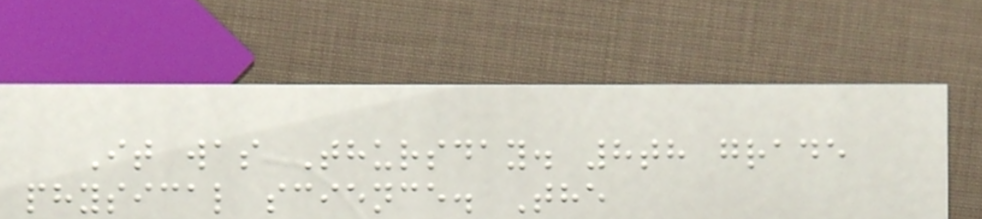It was Thursday. 8th grade
physical science. The
